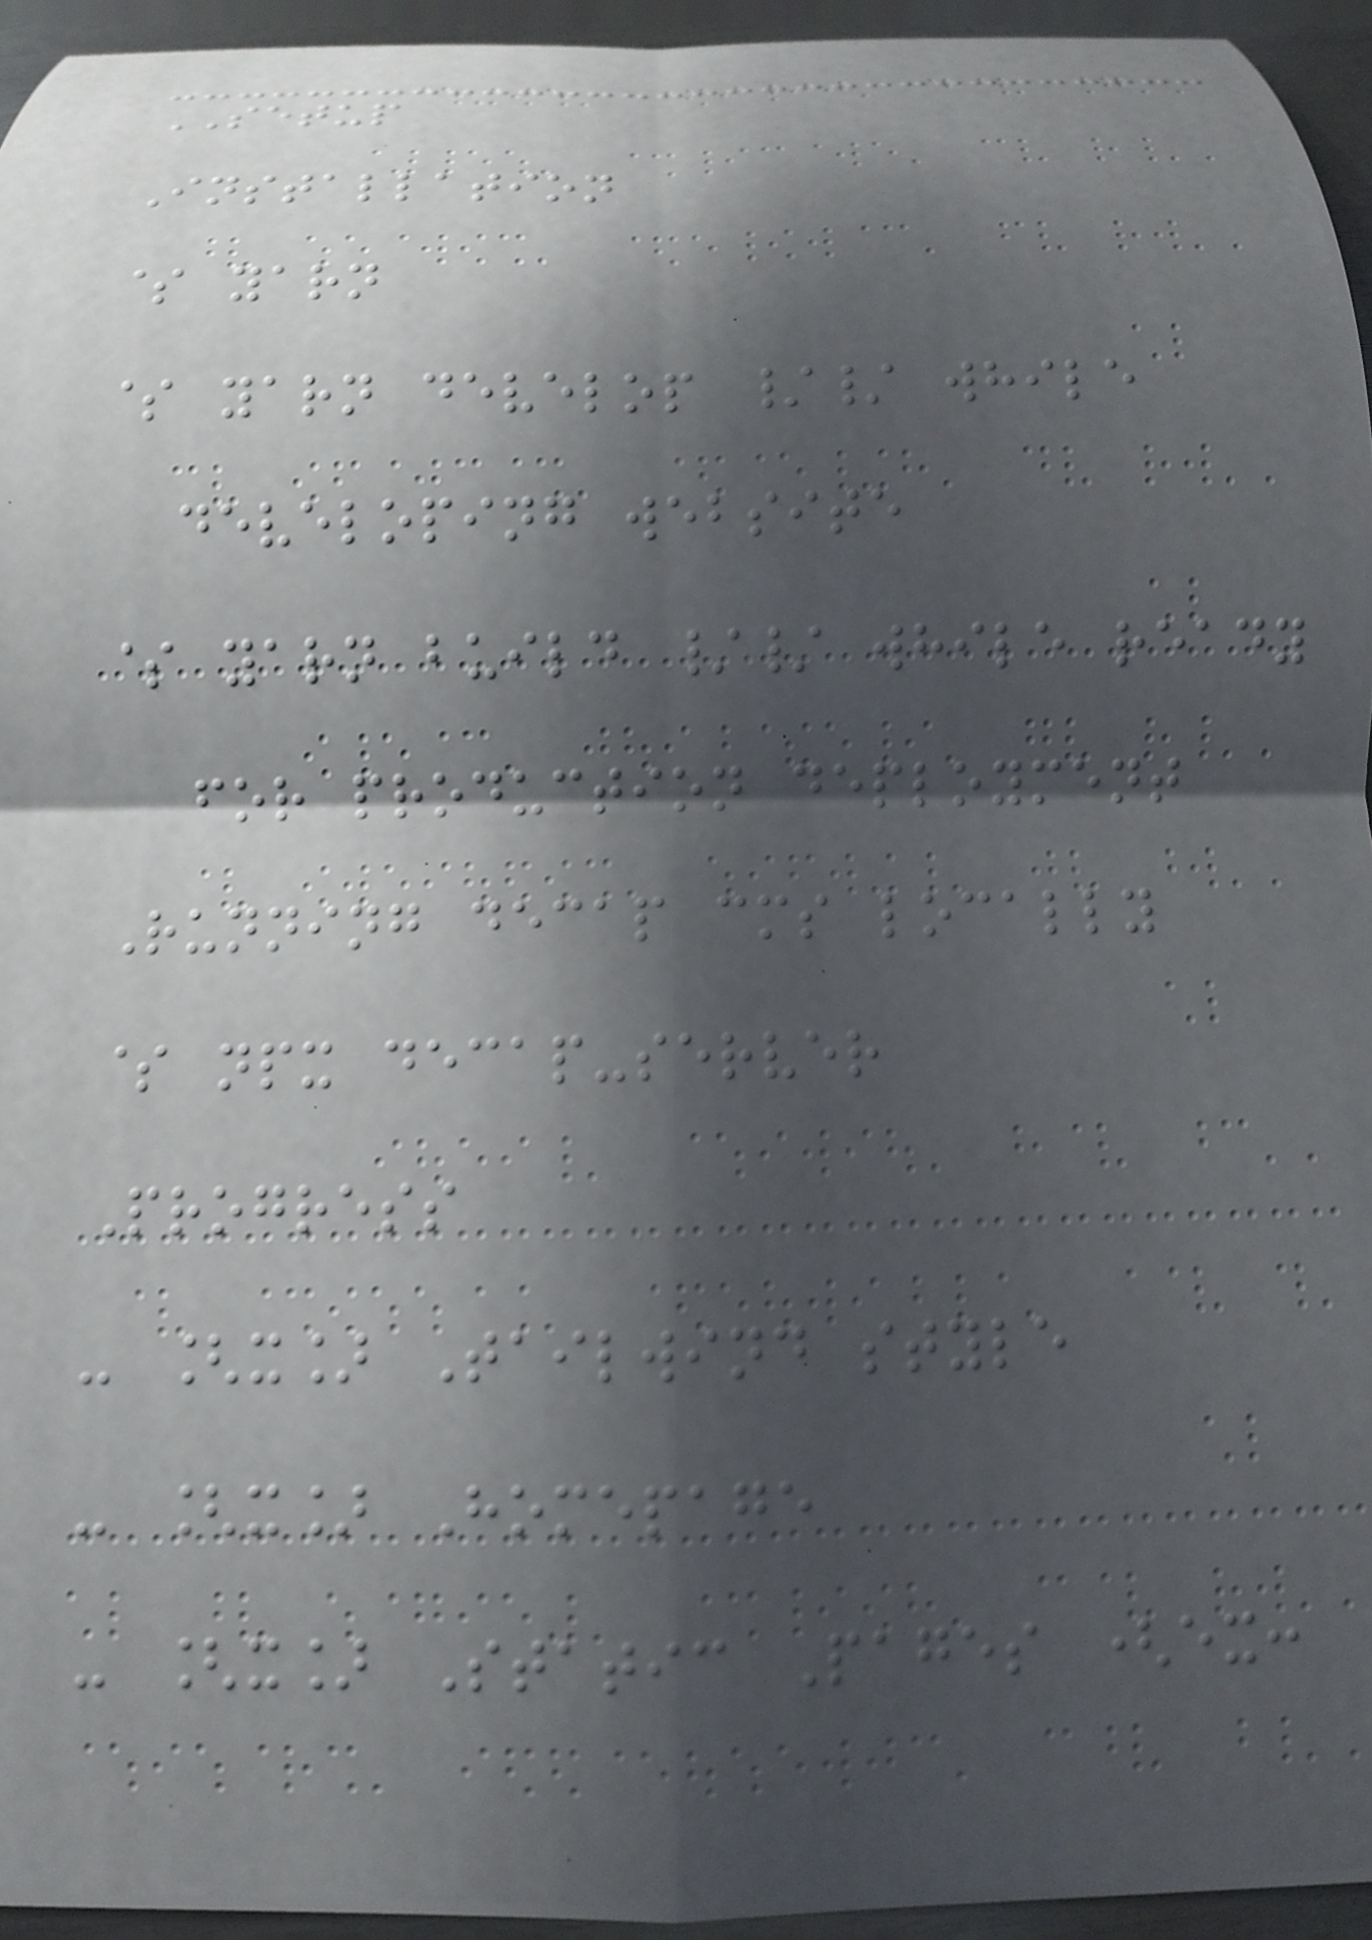SETUP
Installation
$ yarn
$ yarn develop // while
developing website
$ yarn build // while ready
for production deployment
Running decap cms locally
$ npx decap-server
Progress
- [x] Tailwind style
- [x] Homepage
- [x] Static Pages (ex:
